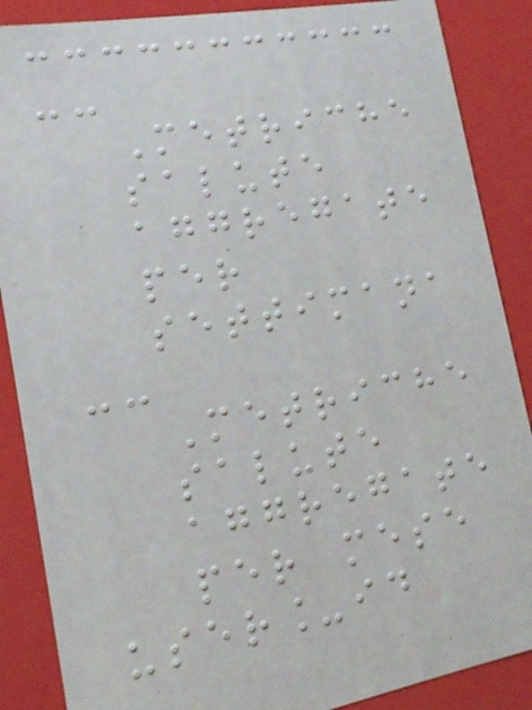--
Metriche
salute
aggregate
per
settimana
--
Metriche
salute
aggregate
per mese
user_id
